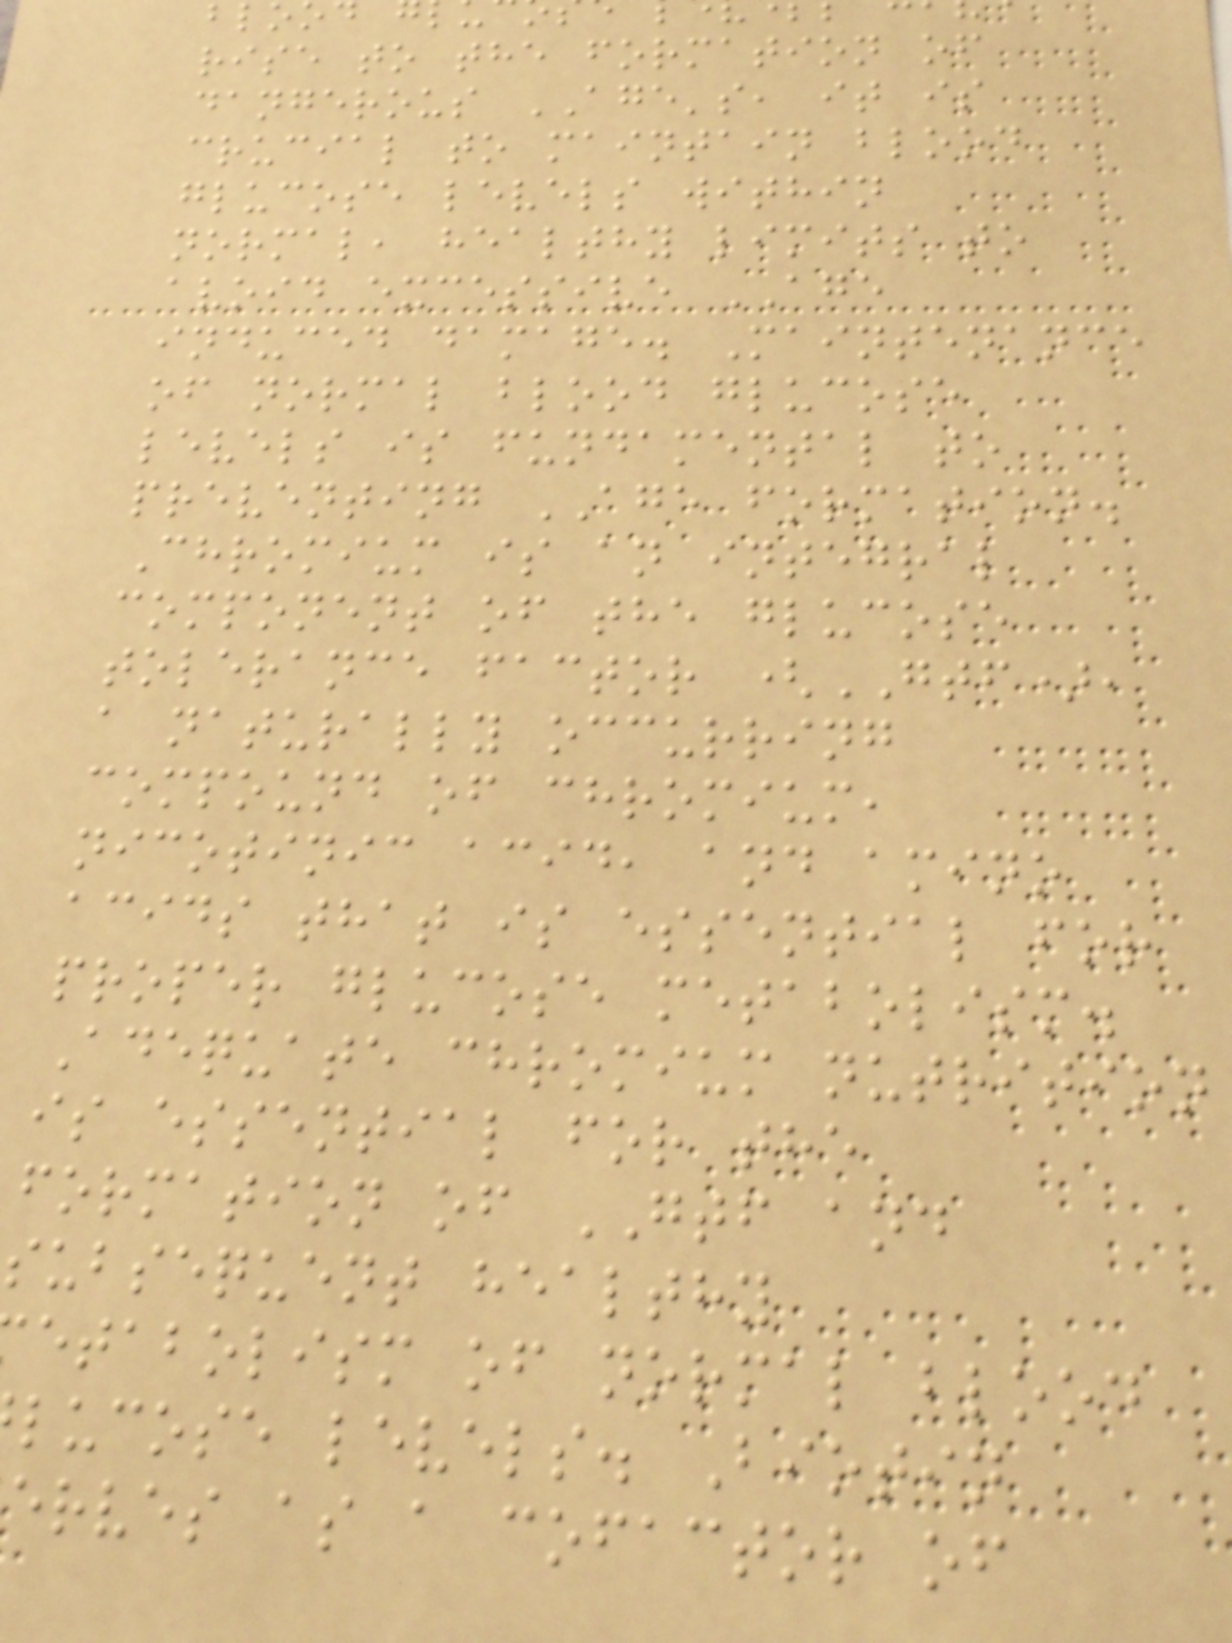rise to the formation of
dangerous AGE's, it is
crucial to maintain blood
glucose levels within
normal, healthy limits to
avoid excessive AGE
induced damage. Maintenance
of normal blood glucose
levels is fundamental to
preventing AGE formation.
Chromium is an integral
component of the glucose
tolerance factor (GTF),
a naturally occurring
compound of chromium,
nicotinic acid, and amino
acids that is essential for
proper glucose metabolism.
Adequate chromium nutrition
is essential for the
formation of GTF and
subsequent healthy
etabolism of normal blood
lucose levels. Biotin
erves as a cofactor of
